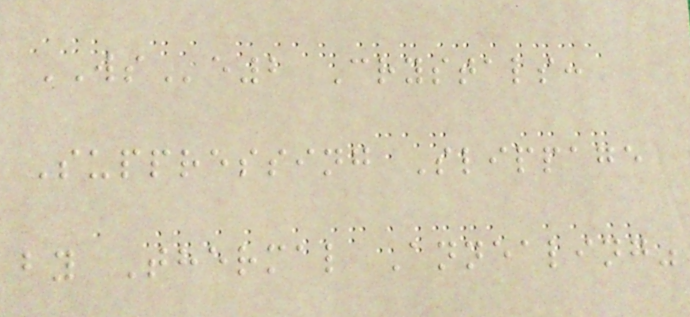WSe2 Crystals:
Suppressing Slippage
by Thermal Annealing"
